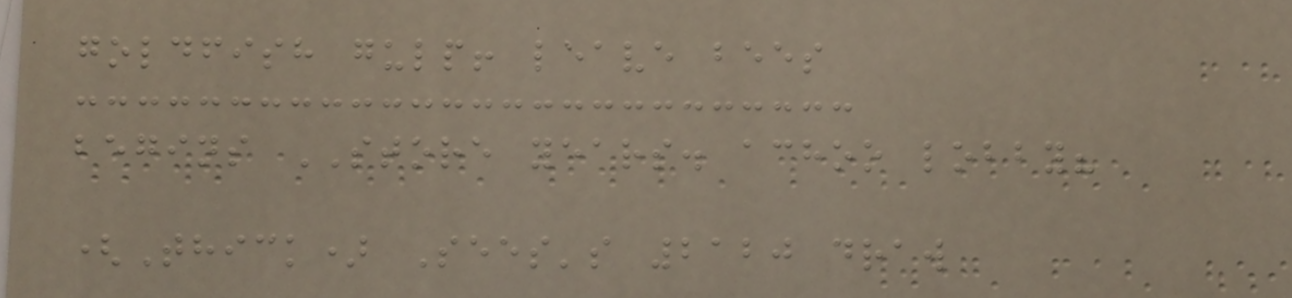goldfish gulp! leave bees
begins STORE years. achoo lobby?
(Thick) Sees's 2120 draw
